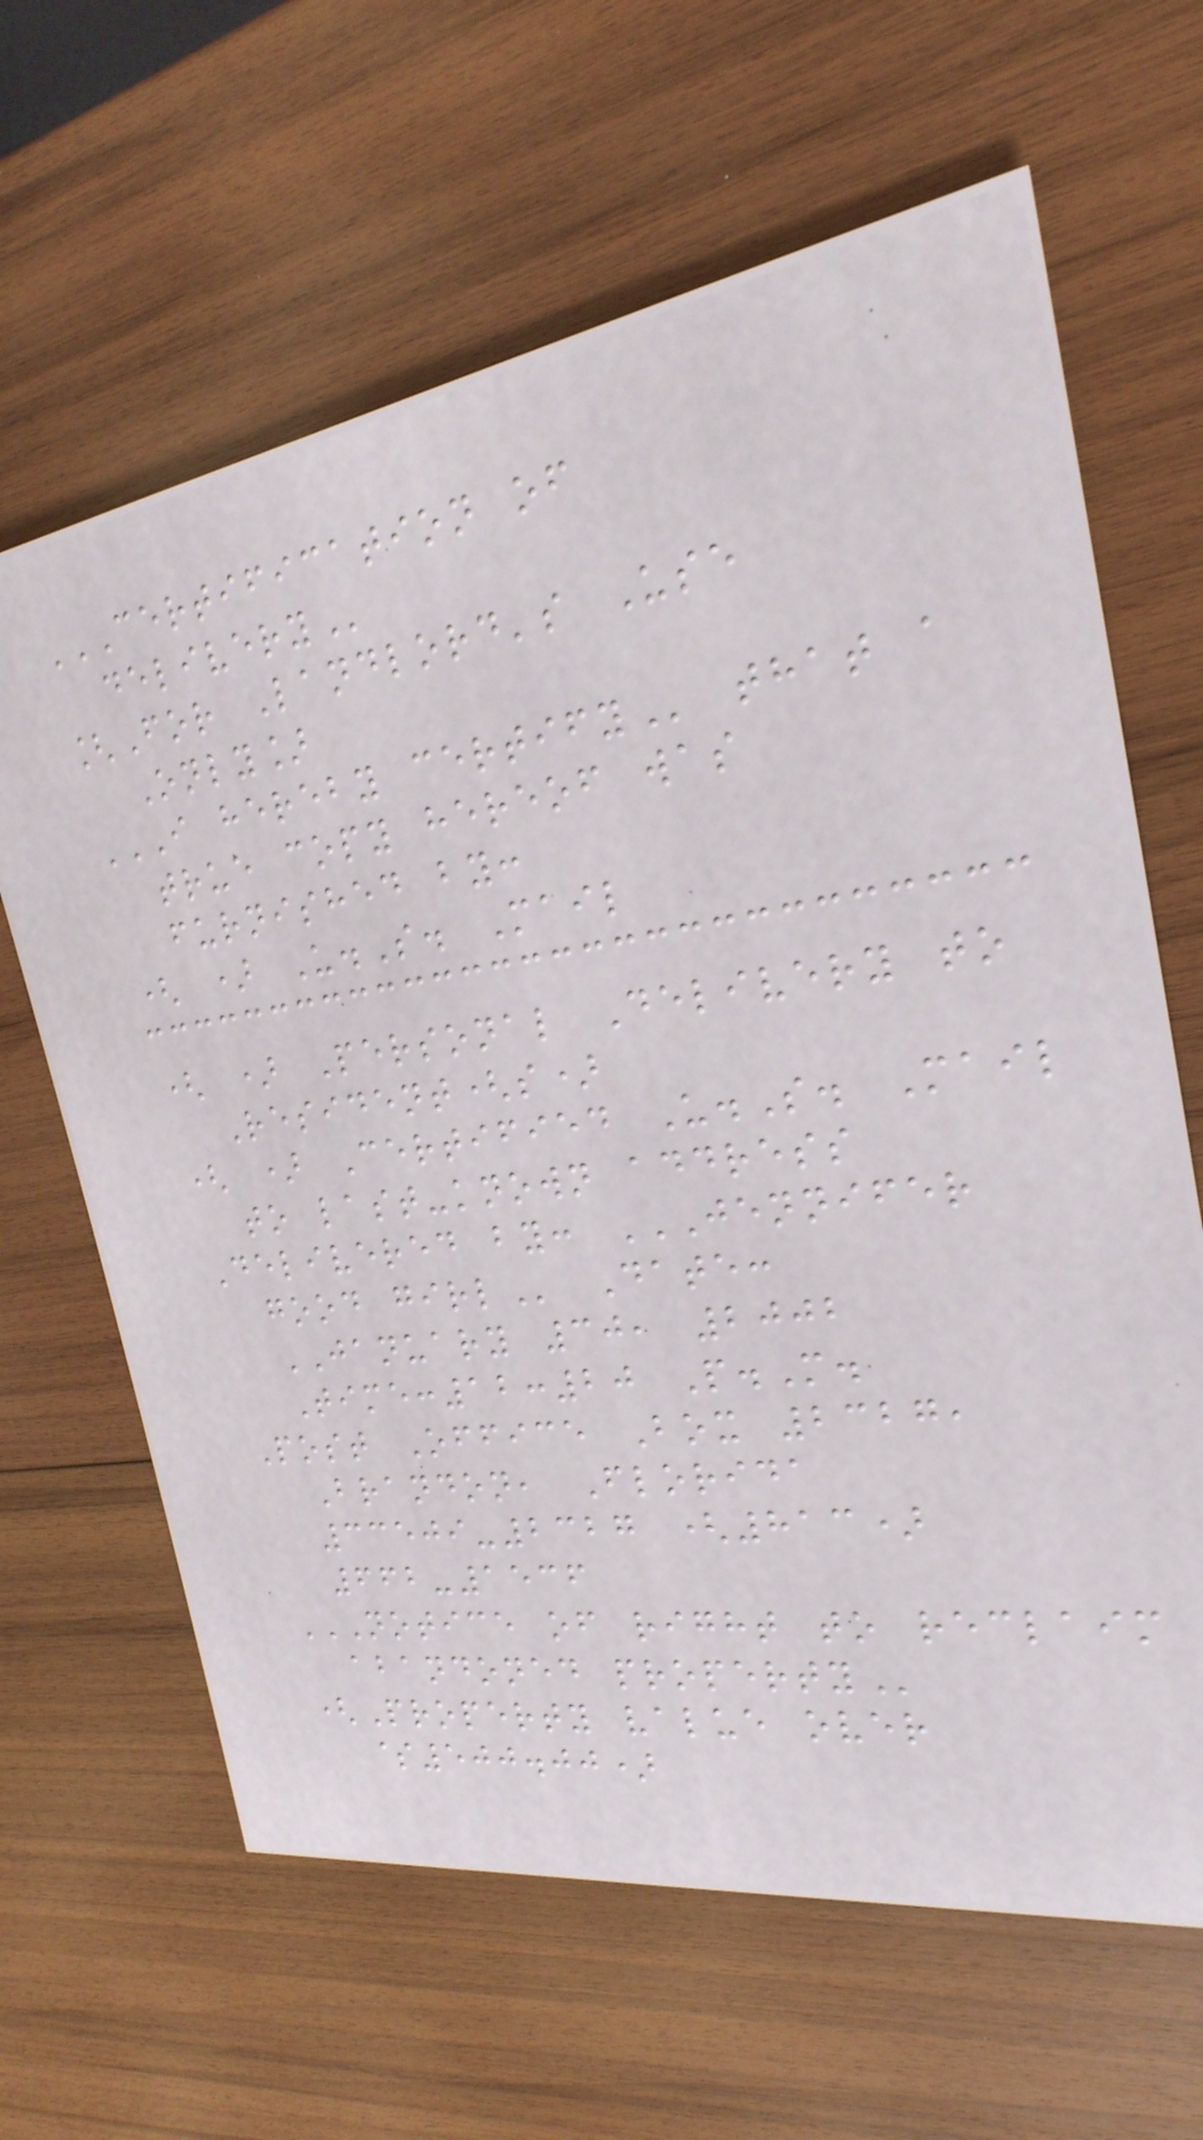CERTIFICATION OF
DELIVERY
[For Landlord's Use
Only]
I HEREBY CERTIFY that a
true copy hereof was
furnished by:
( ) U.S. Mail
( ) Personal Delivery to
Resident(s)
( ) Certified U.S. Mail
to last-known address
Delivered by: JENNIFER
GOOD GIRL Date:
JANUARY 30, 2002
Time:12:20 P.M.
Post Office Box 2327,
Brandon, Florida
33509-2327 (813)
662-1536
NOTICE OF RIGHT TO RECLAIM
ABANDONED PROPERTY
(Property value over
$500.00)
